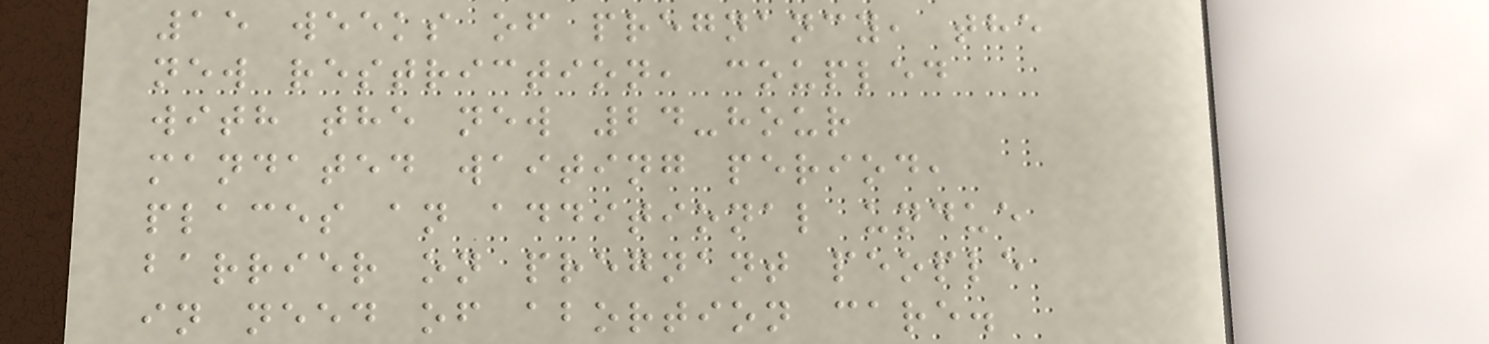15 weeks of pregnancy, the
new restriction, coupled
with the new 24-hour
mandated waiting period,
places an additional undue
barrier on pregnant people
in need of abortion care.
